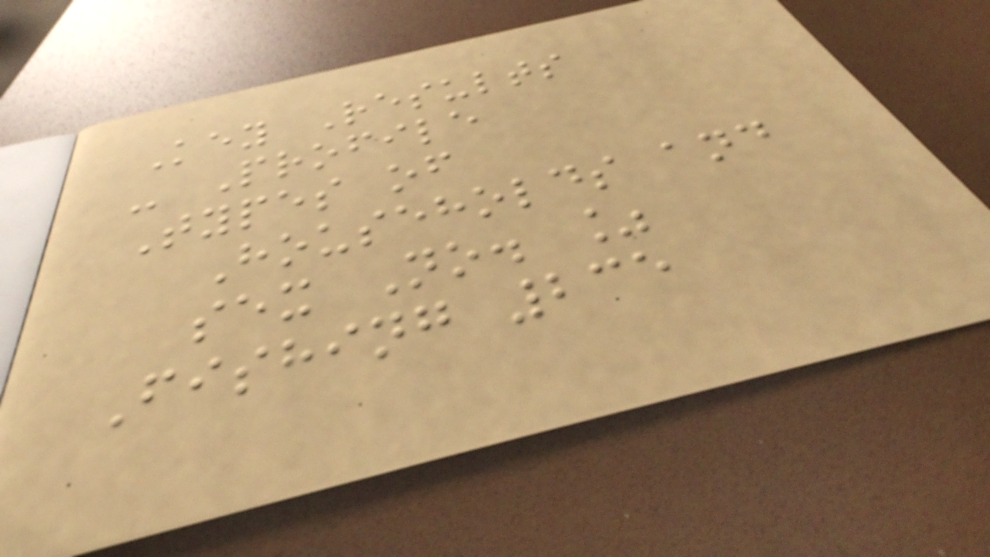Key Results
- Profile
Types of
Households and
sex No. %
Fishing 235
